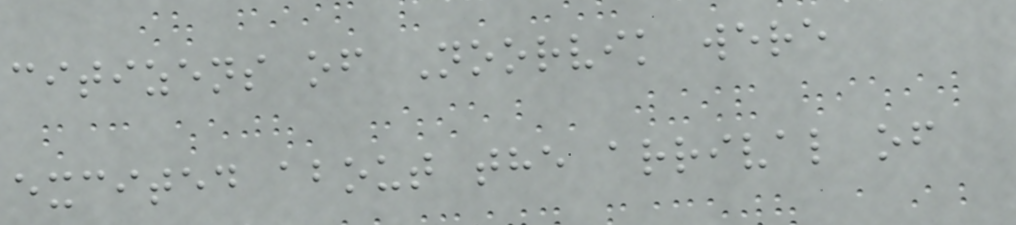citizens of Noorvik were
excited about the arrival of
